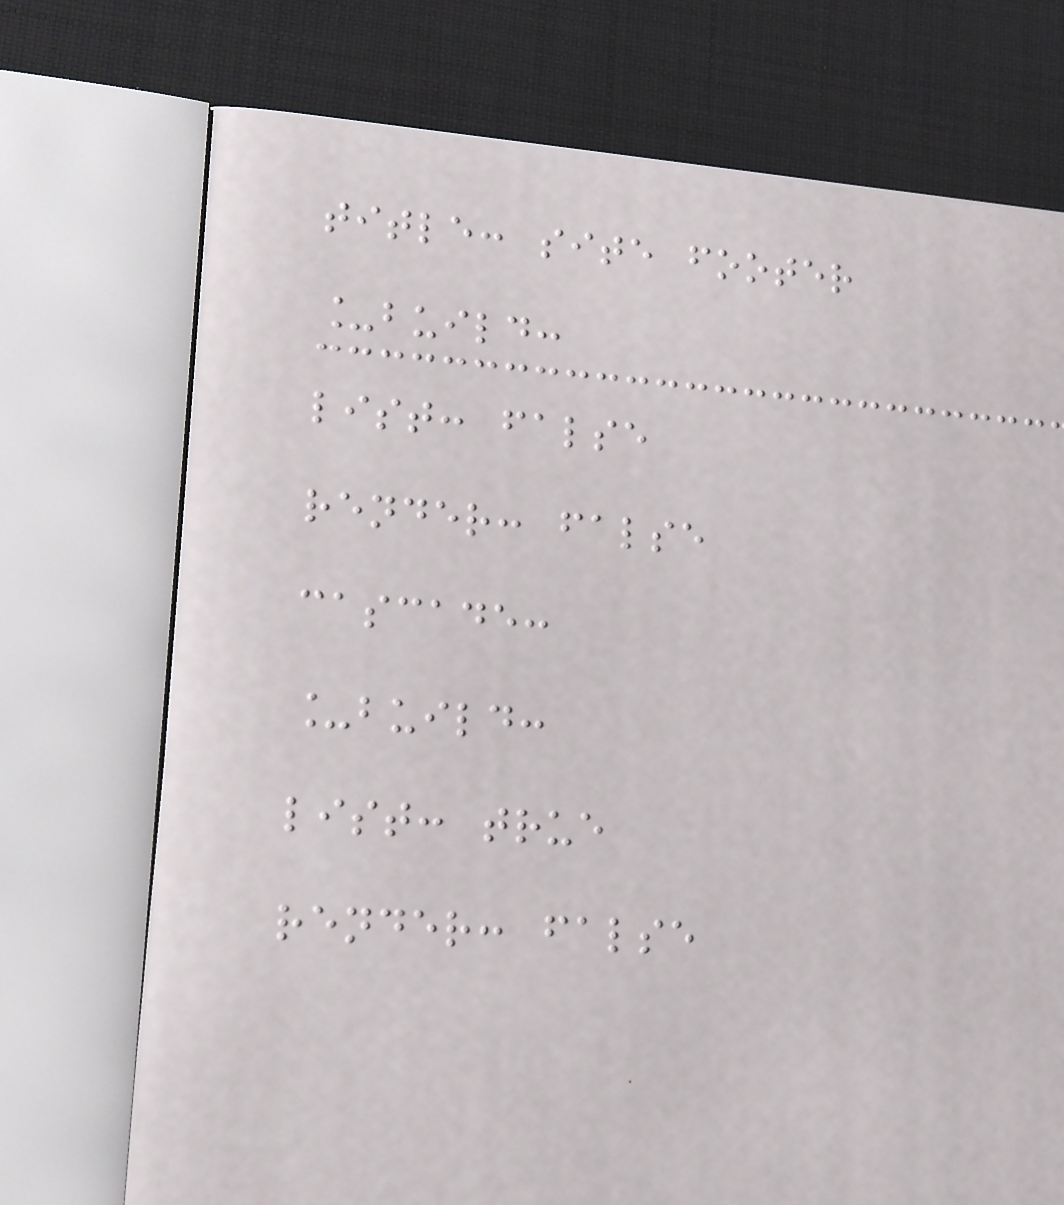title: site footer
_build:
list: false
render: false
cascade:
_build:
list: true
render: false
